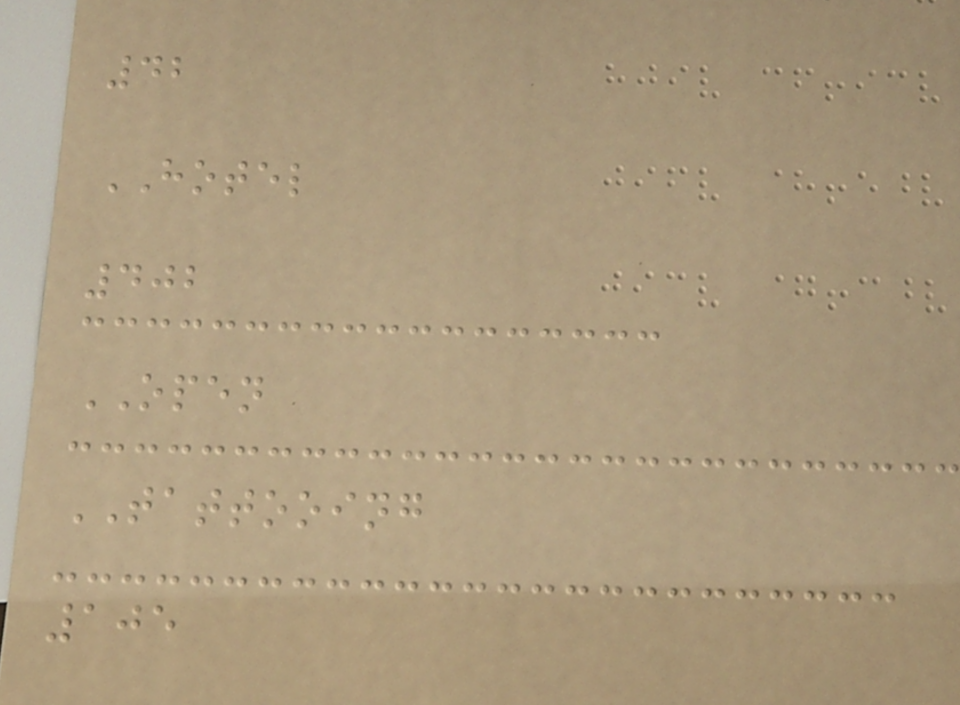42
HOTEL
402
OPEN
TATTOOING
105
